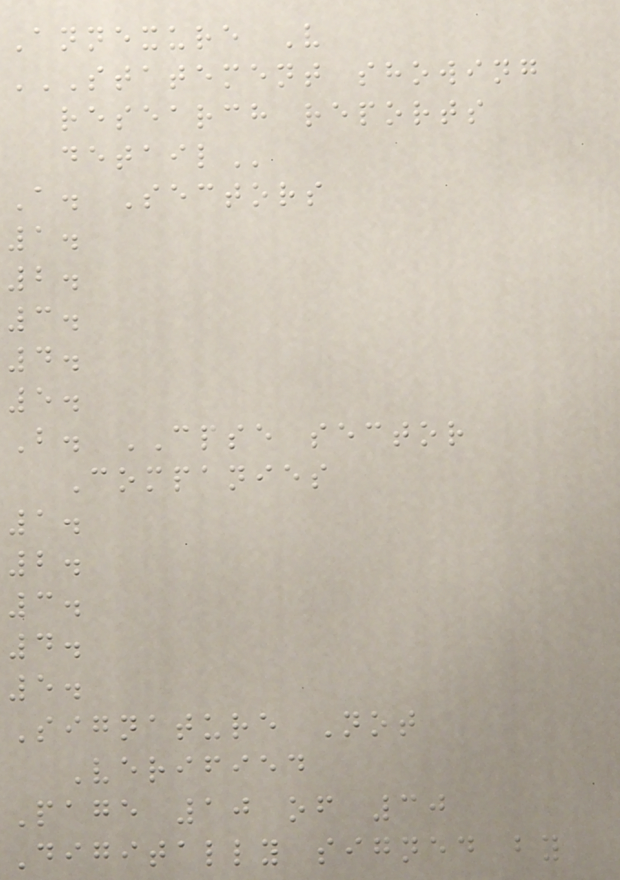Annexure V
STATEMENT SHOWING
RESEARCH REPORTS
DETAIL
A. Sectors
1.
2.
3.
4.
5.
B. CPSE sector
Companies
1.
2.
3.
4.
5.
Signature Not
Verified
Page 10 of 30
Digitally signed by
